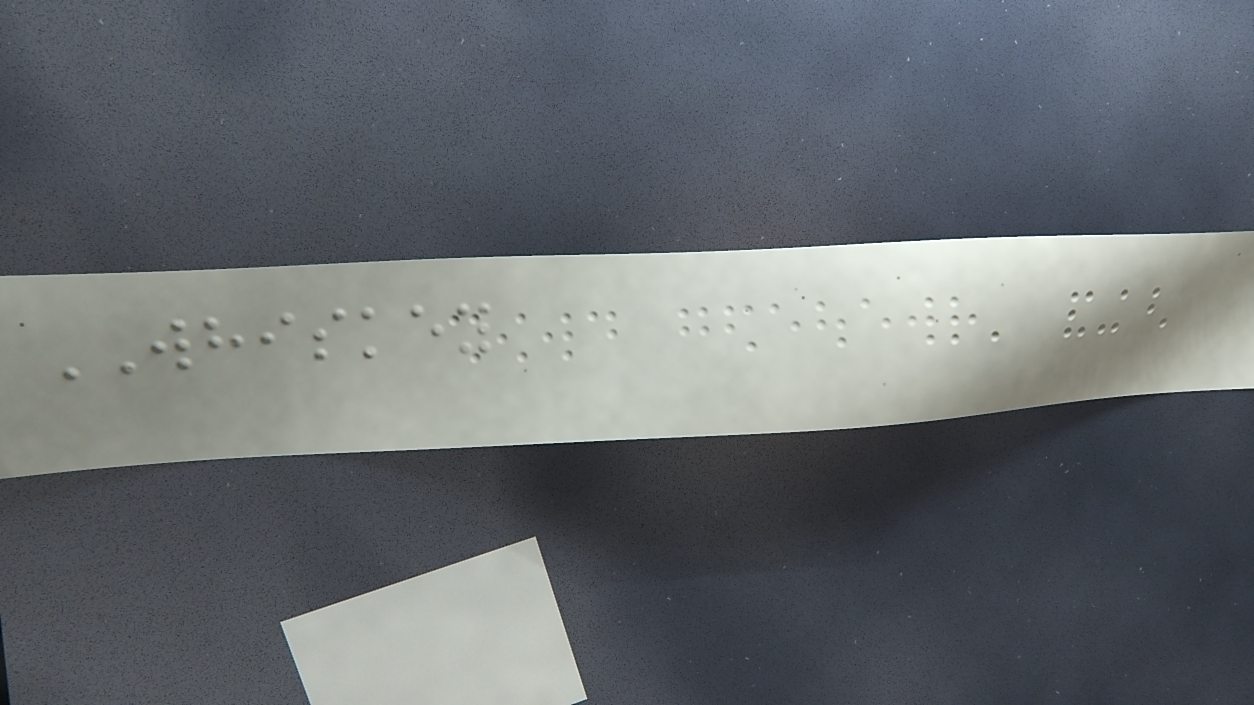WHISKEY
